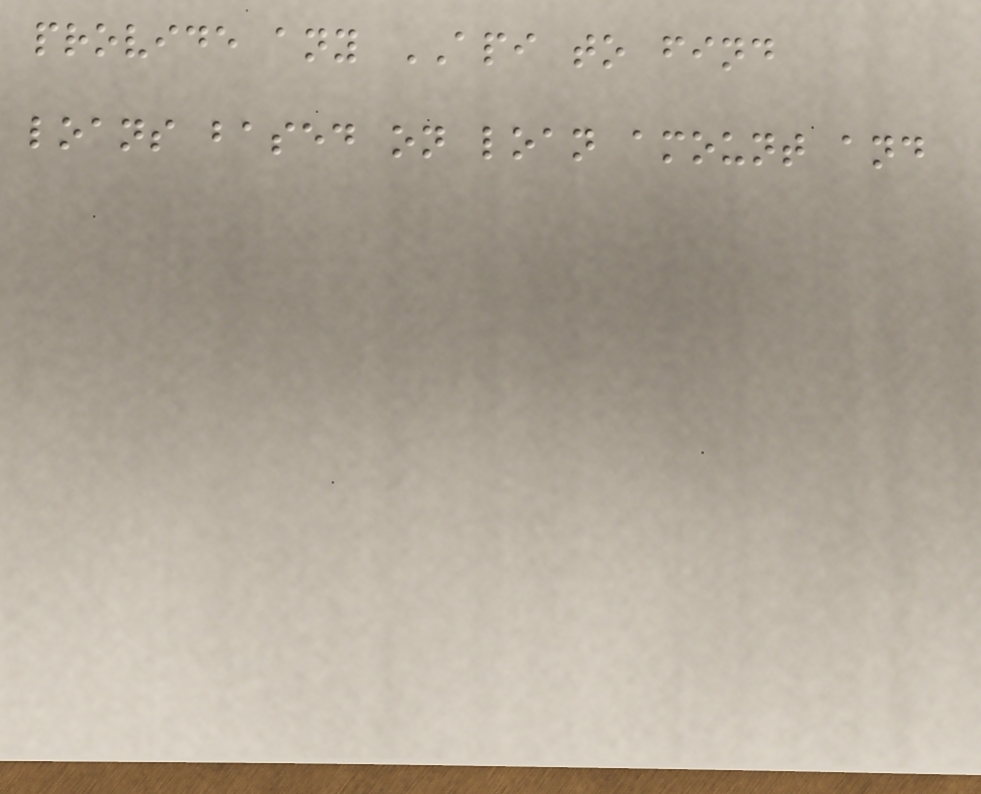provide any API to find
loans based on loan amount and
